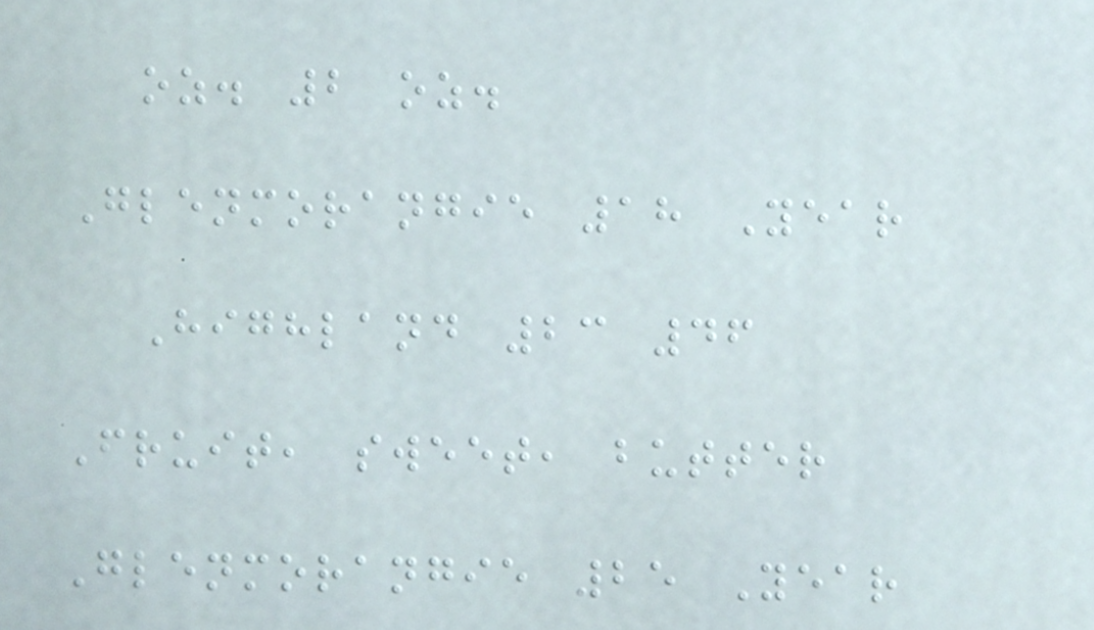oz. 2 oz.
Glenmorangie 18 Year
Highland 23 46
Fruit, sweet, butter
Glenmorangie 25 Year
